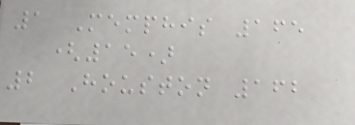1 Memphis 165
(15)
2 Houston 162
